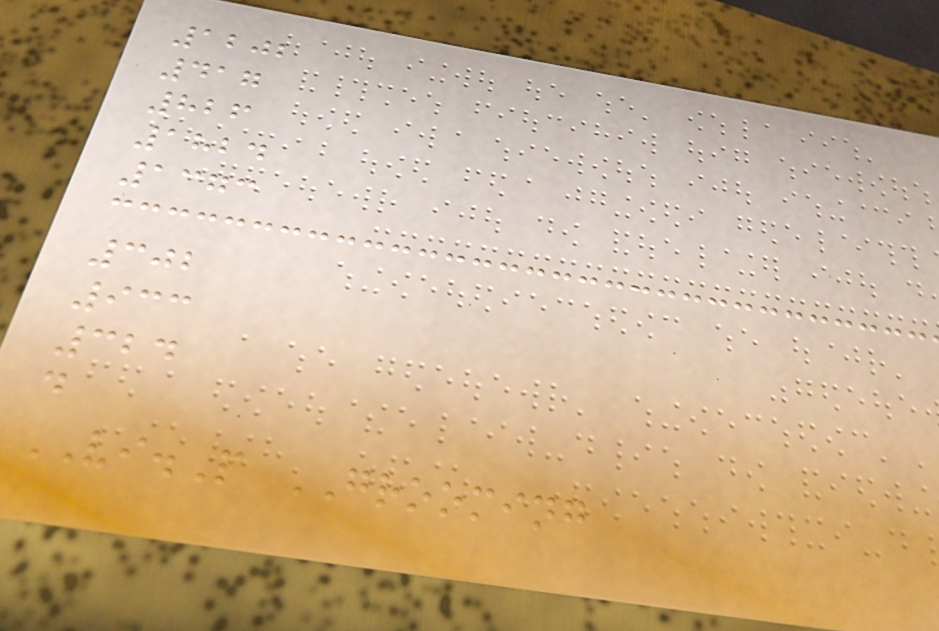1202
417
826
1824
1373
302
933
324
d
VI.P GROOMING
